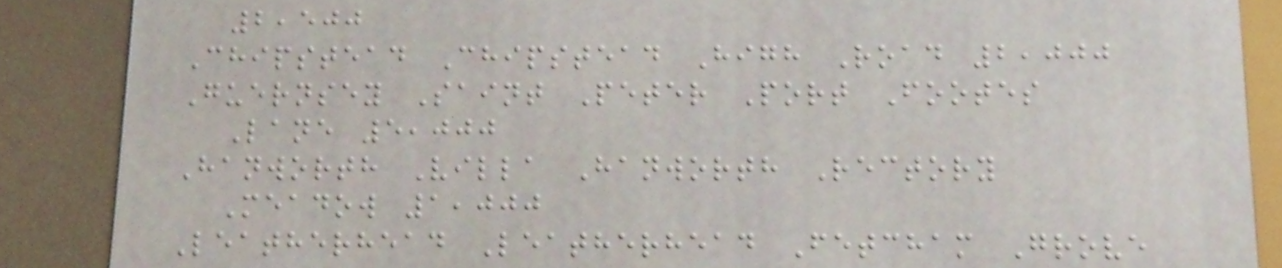2,500
Chipstead Chipstead High Road 2,000
Guernsey Saint Peter Port Footes
Lane 5,000
Hanworth Villa Hanworth Rectory
Meadow 1,000
Leatherhead Leatherhead Fetcham Grove
